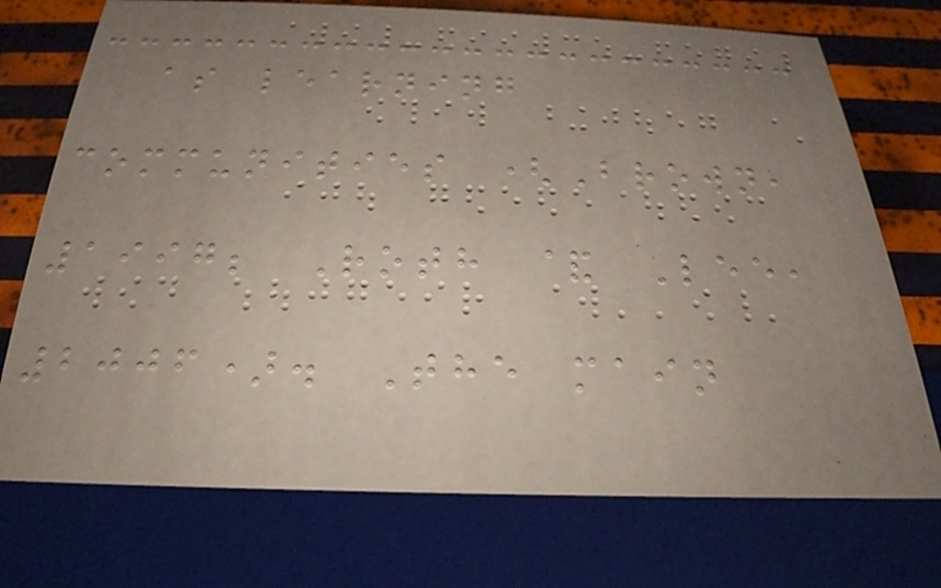as learning
communities (Brown,
1997; Roth & Lee,
2006). The main
